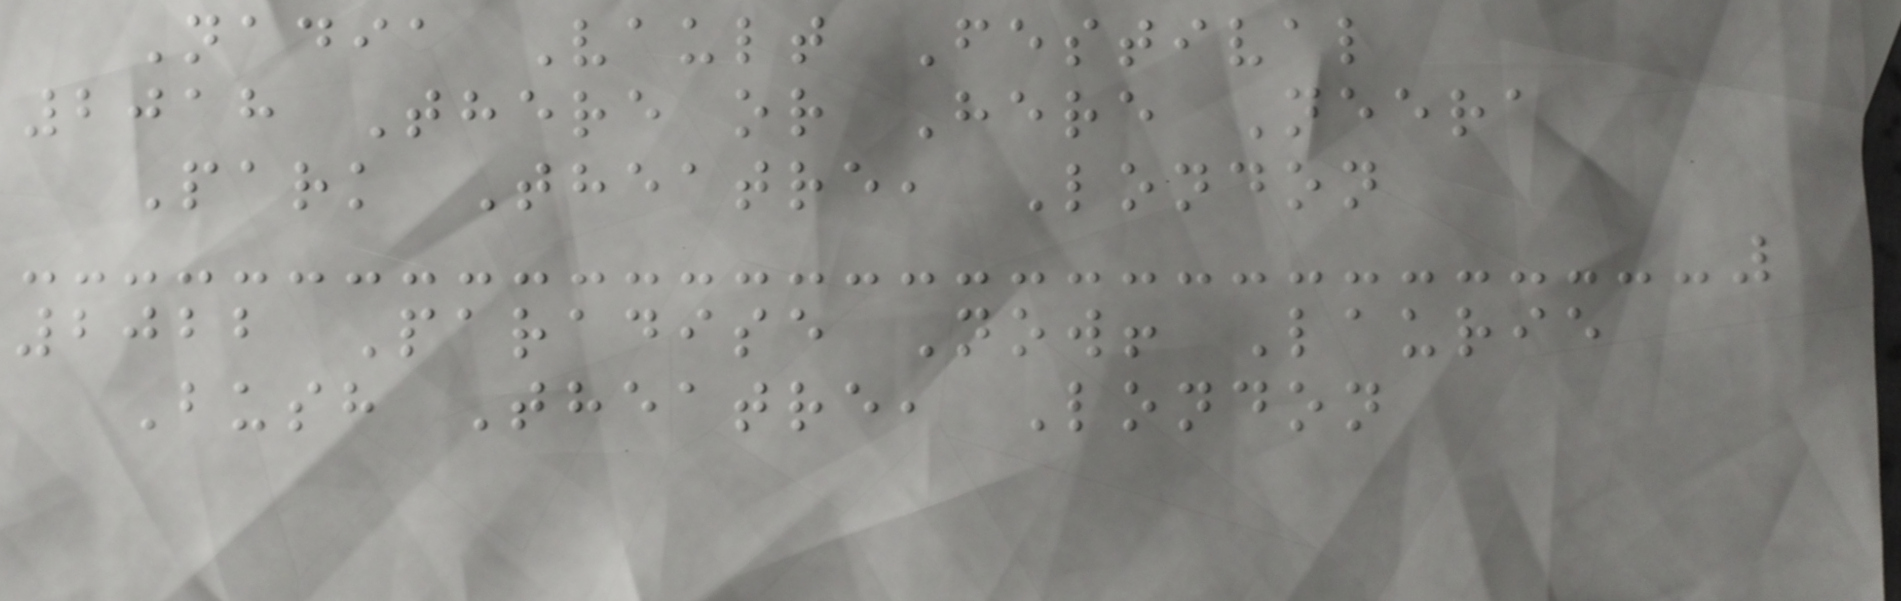Nadia Vault Festival
2018 There or Here Neera
Park Theatre, London
2022 Paradise Now! Laurie
Bush Theatre, London
